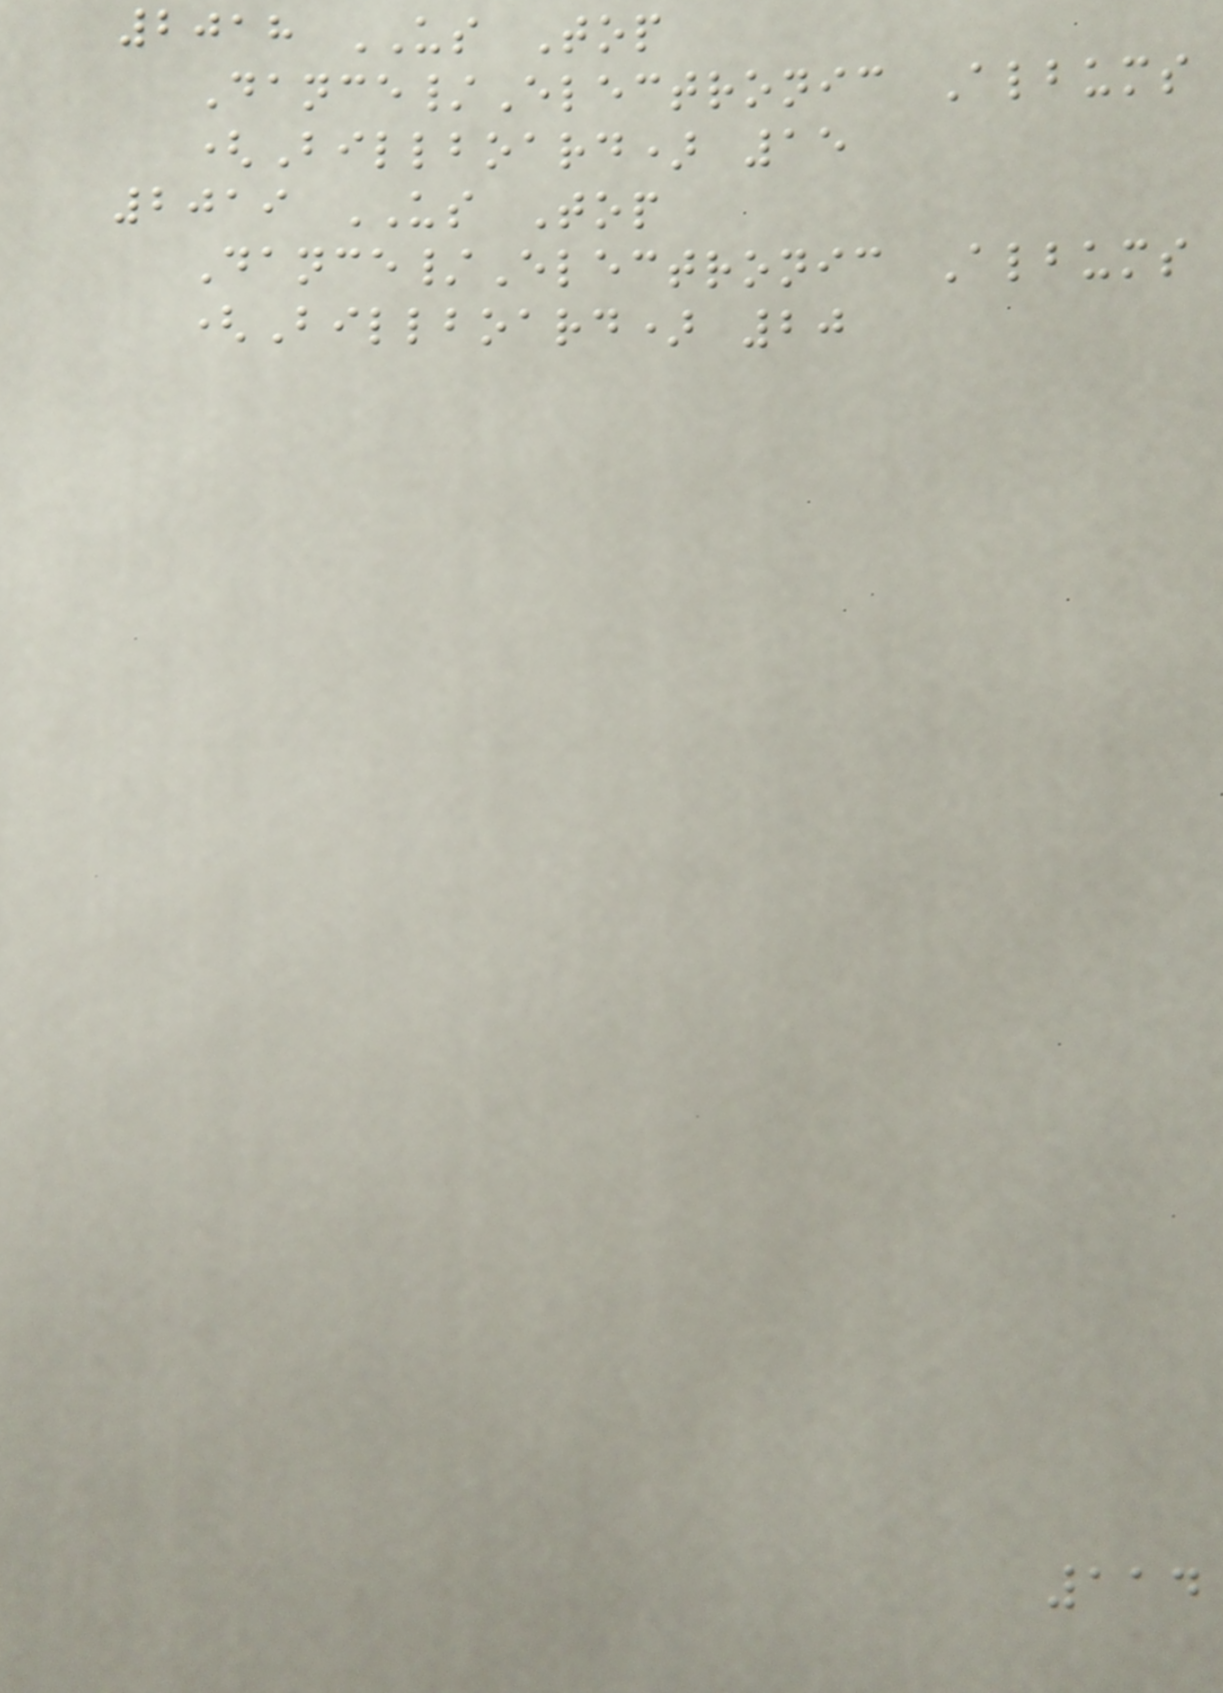2018 US Top
Dance/Electronic Albums
(Billboard) 15
2019 US Top
Dance/Electronic Albums
(Billboard) 20
114
